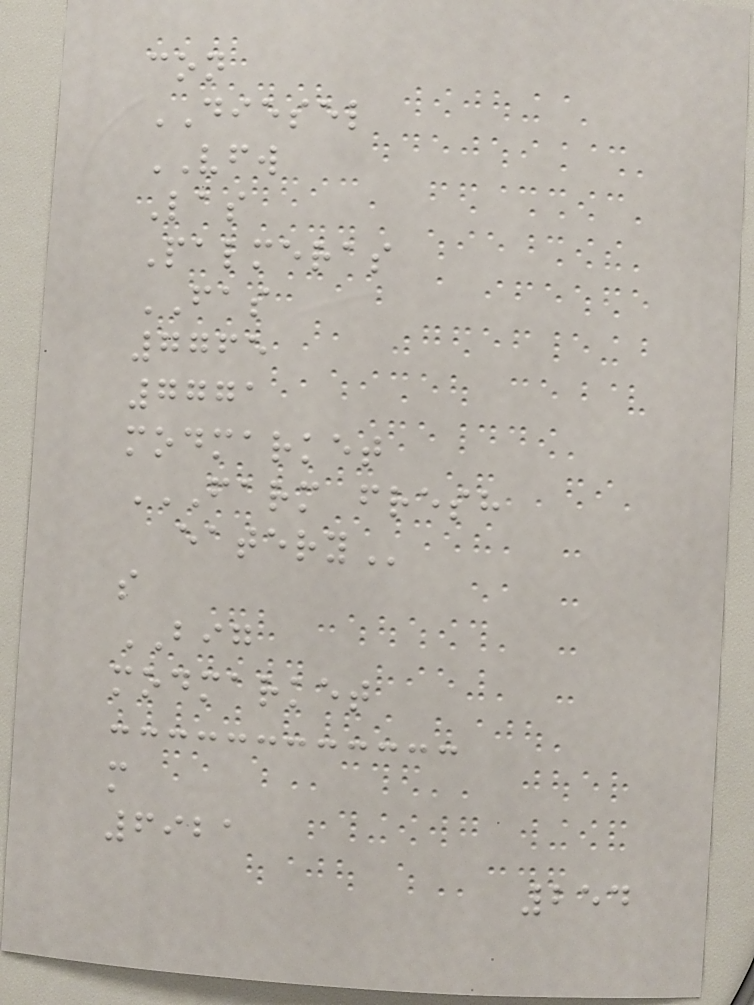con
DIESEL
VFW
Las
Palmeras
FAS
7765
7771
modmarket
FARM FRESH
EATERY
s
BIG
modmarket
m
6921
254
